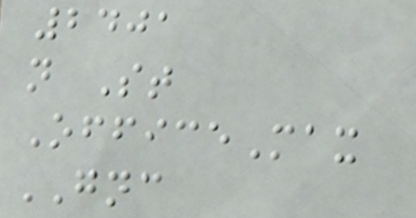2401
n St
OfficeMax
GNC
